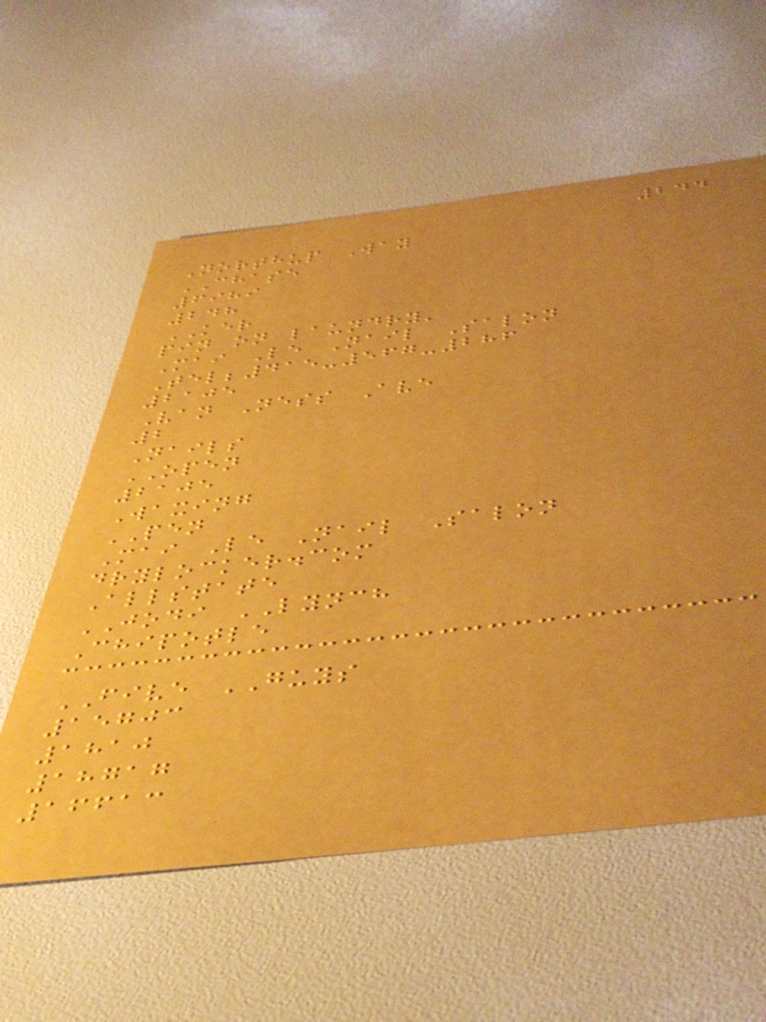244
Northup Way
CHASE
6989
248
KER
pin on laundry'
Mai Le Nail Salon
Tel;415-567-286
2105
Van Ness Ave
2
Nails
OPEN
2105
Waxing
PEN
Mai Le Nail Salon
drylocker.com
Allstate
JODI LYNCH
Chipotle
FIVE GUYS
15703
1810
18717
16613
